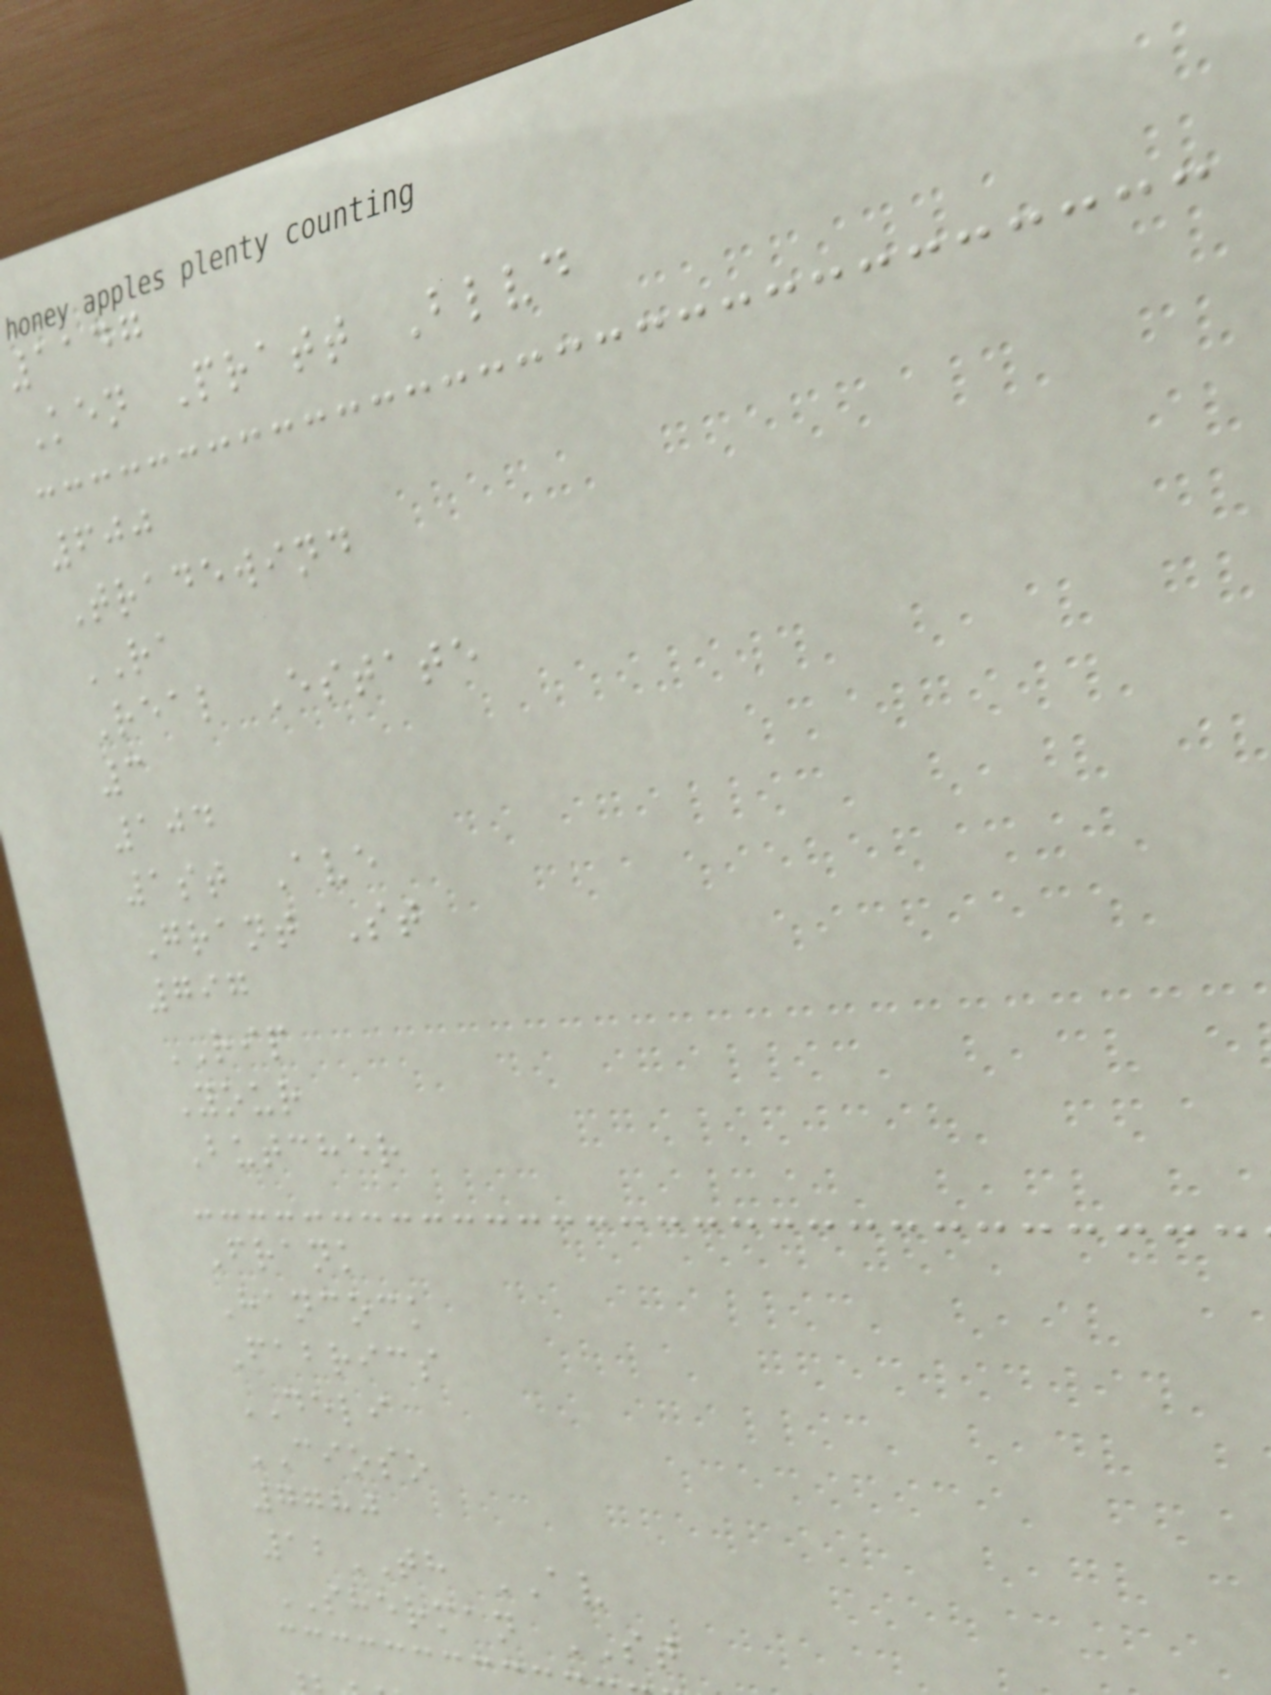1147
Ken Pratt Blvd
600
Tradewind
RA
Real Estate
3
104
1st Ave
Grant St
797
RIP
Your
Butcher
Frank
Hancock
Fabrics
DELI
CIOSO
7780
12TH AV
SHERMAN ST
